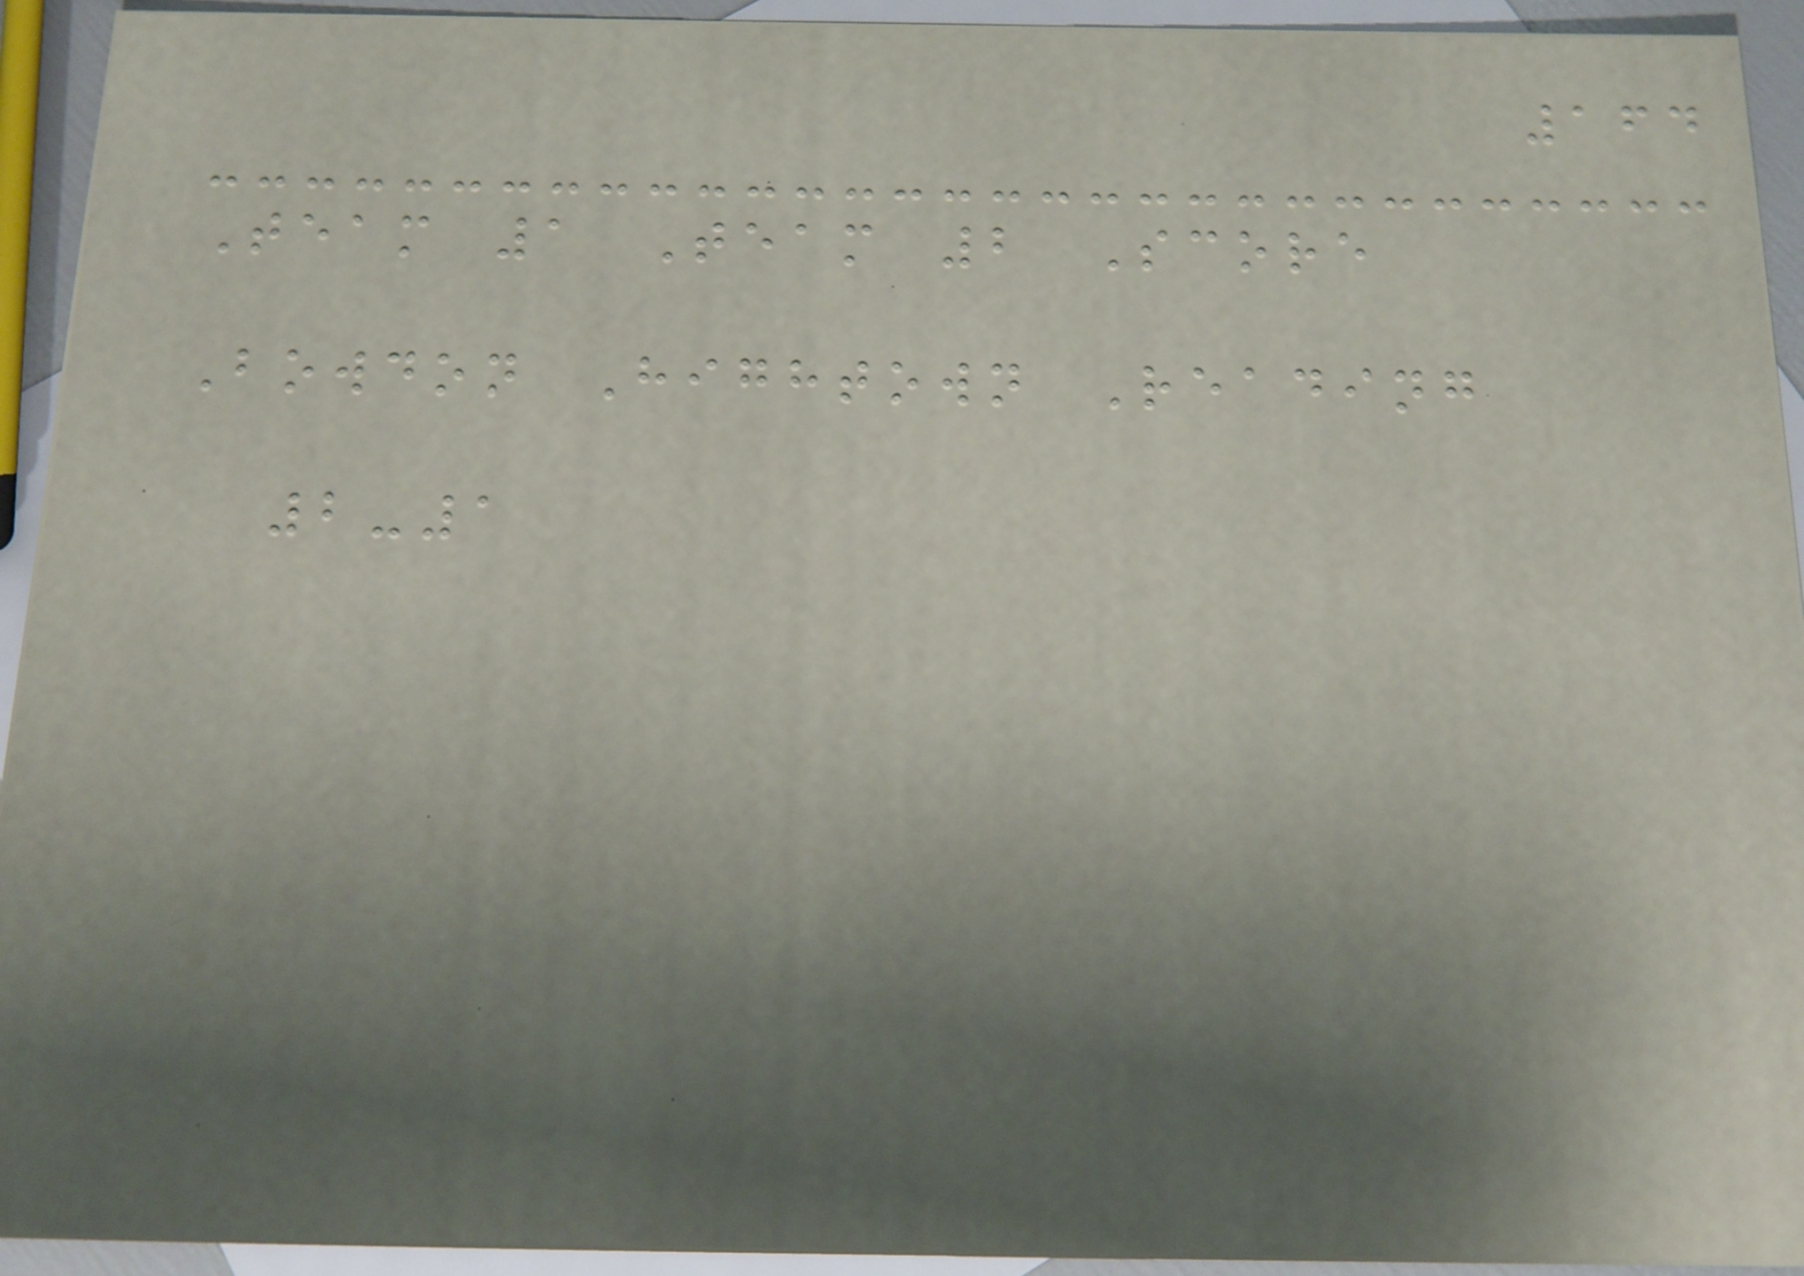164
Team 1 Team 2 Score
Bowdon Hightown Reading
2-1
